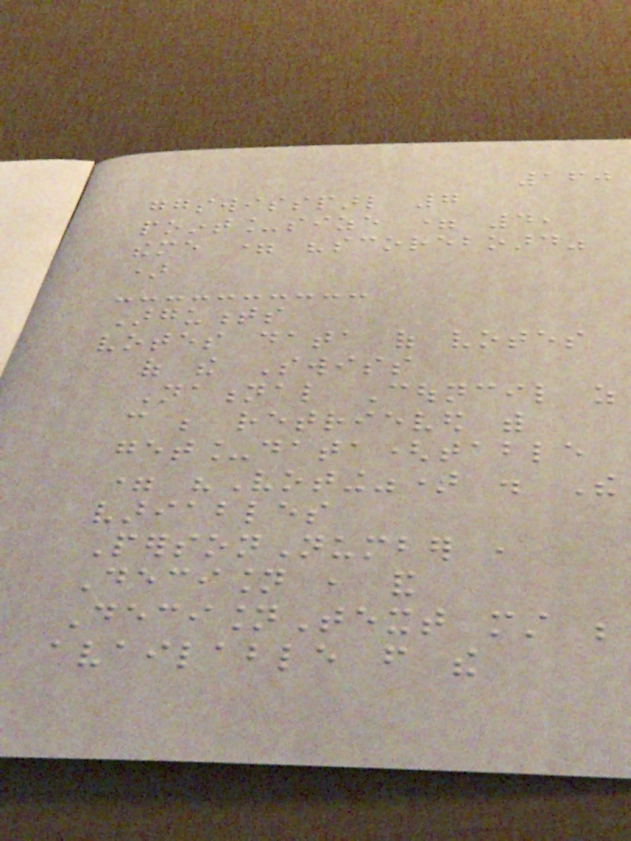160
ggswissparl 7
point_size = 4,
theme = "scoreboard"
)
Arguments
votes data of votes
of the Swiss
National Council as
can be retrieved with
get_data(table
= "Voting") . The
variables
PersonNumber ,
Decision , and
DecisionText must be
available from the
